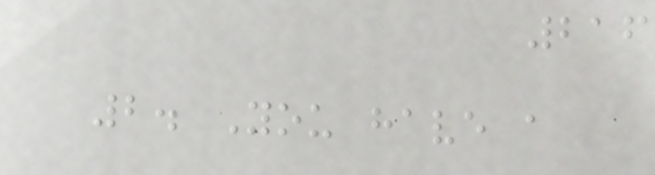216
2. You have a
